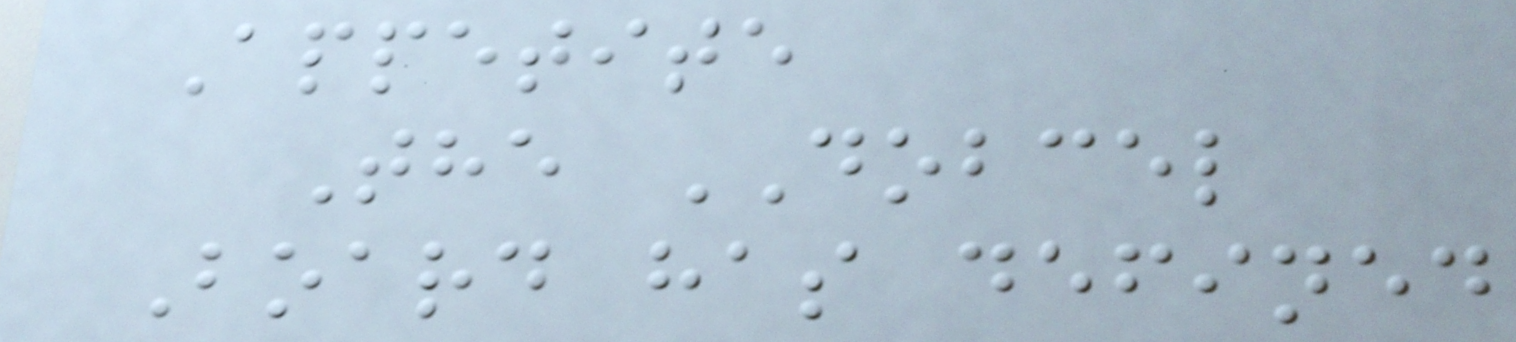Appetite
The DOBCEL
Board has defined
